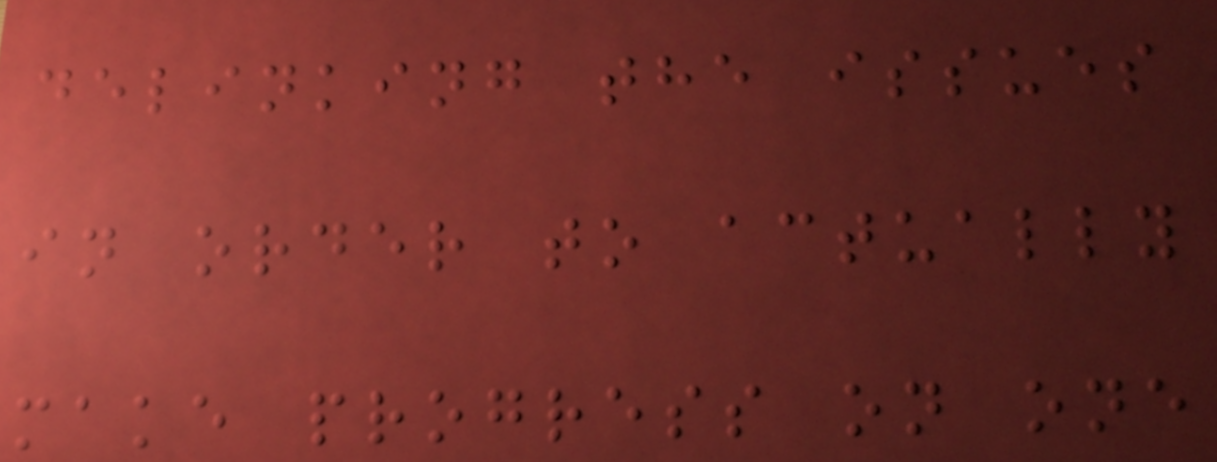delinking the issues
in order to actually
make progress on one
